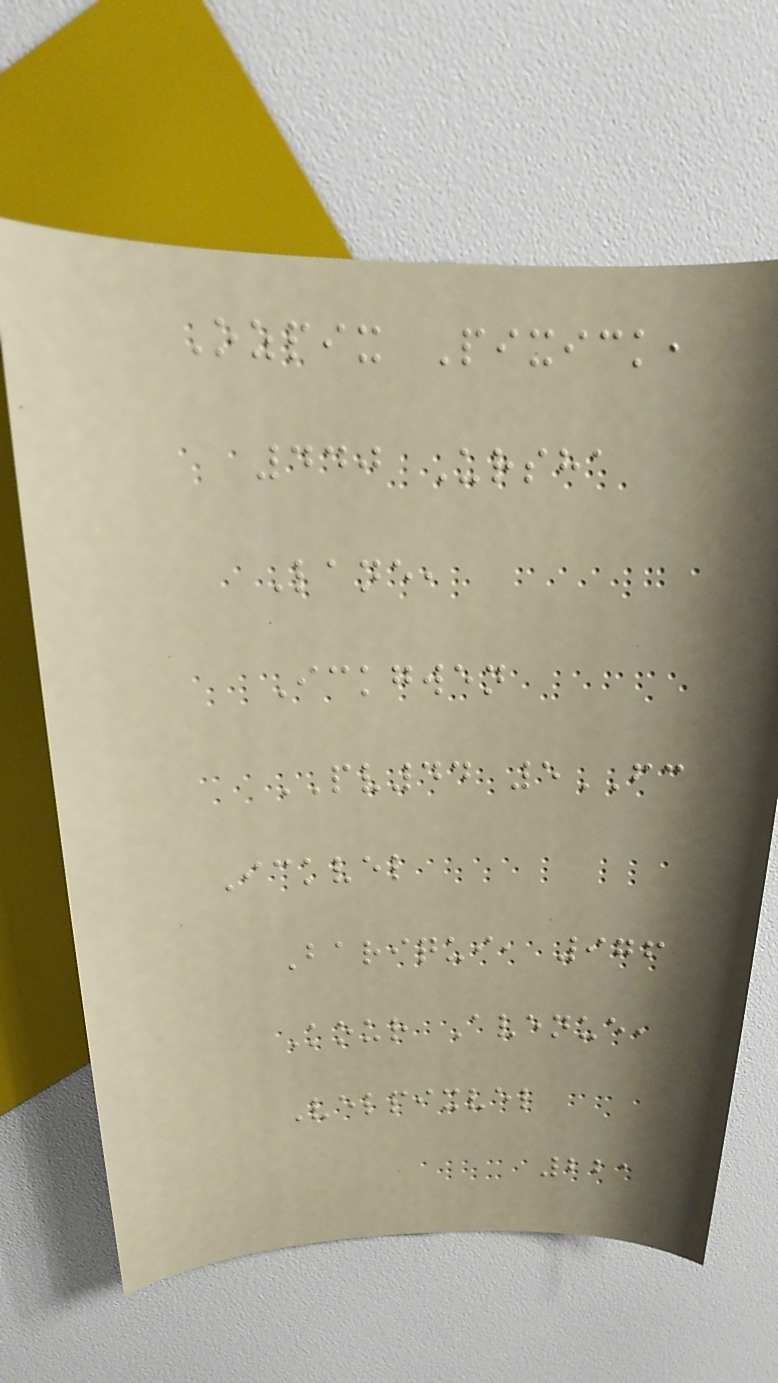Ozpix Pixick,
440 Ursha
Lane,
Ickgwen
PV44 5FC
Ickvel
Bariqui, 976
Kour Avenue,
Velpixvel
221
